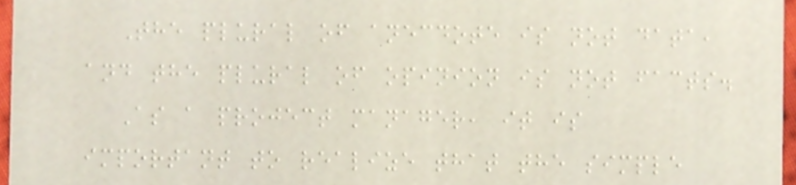The plural of anecdote is not data,
and the plural of opinion is not facts.
As a project manager, it is
important to realize that the simple
